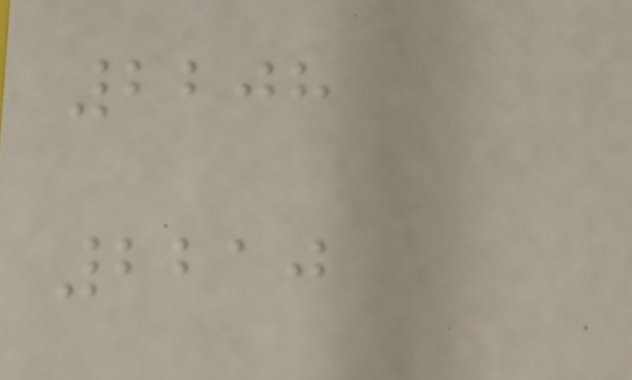2208
2210
